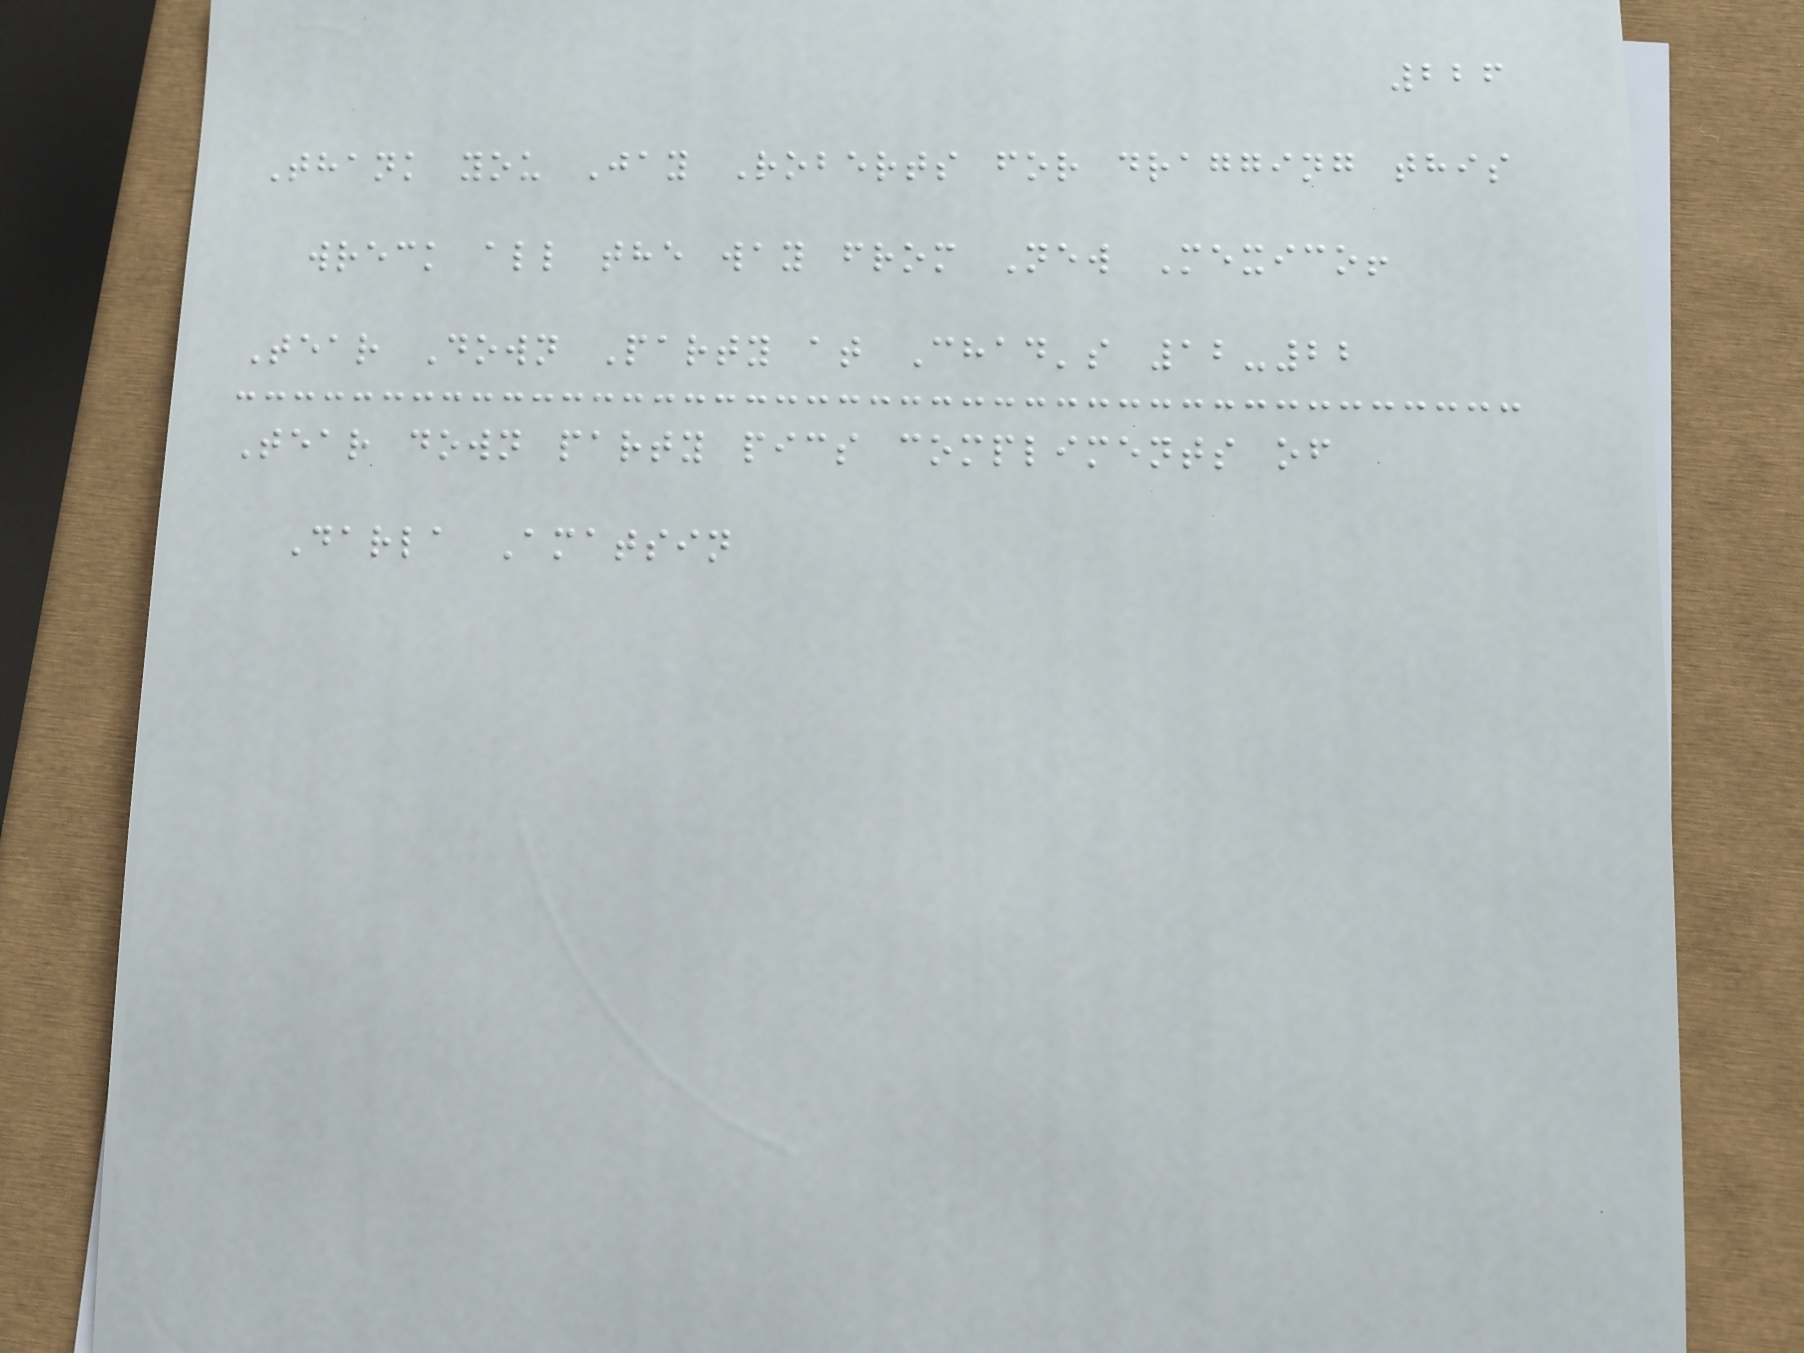226
Thank you Jay Roberts for dragging this
wreck all the way from New Mexico!
Tear Down Party at Chad's 12-22
Tear down party pics compliments of
Darla Amatsin
